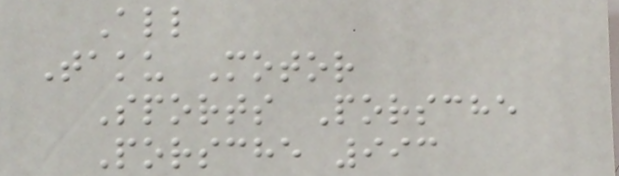All
Taku Motor
Sports Porsche
Porsche 993
